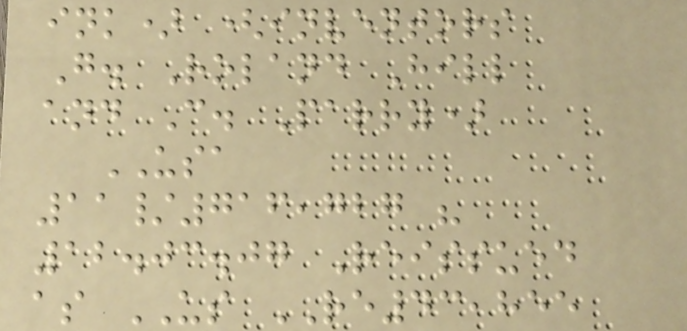ink) (inventors
G. Roland Hill
and C. Parry)
USA
11/716,727 "
12.03.07 Reissued
as US RE43,855
